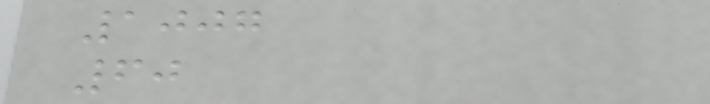1007
60
